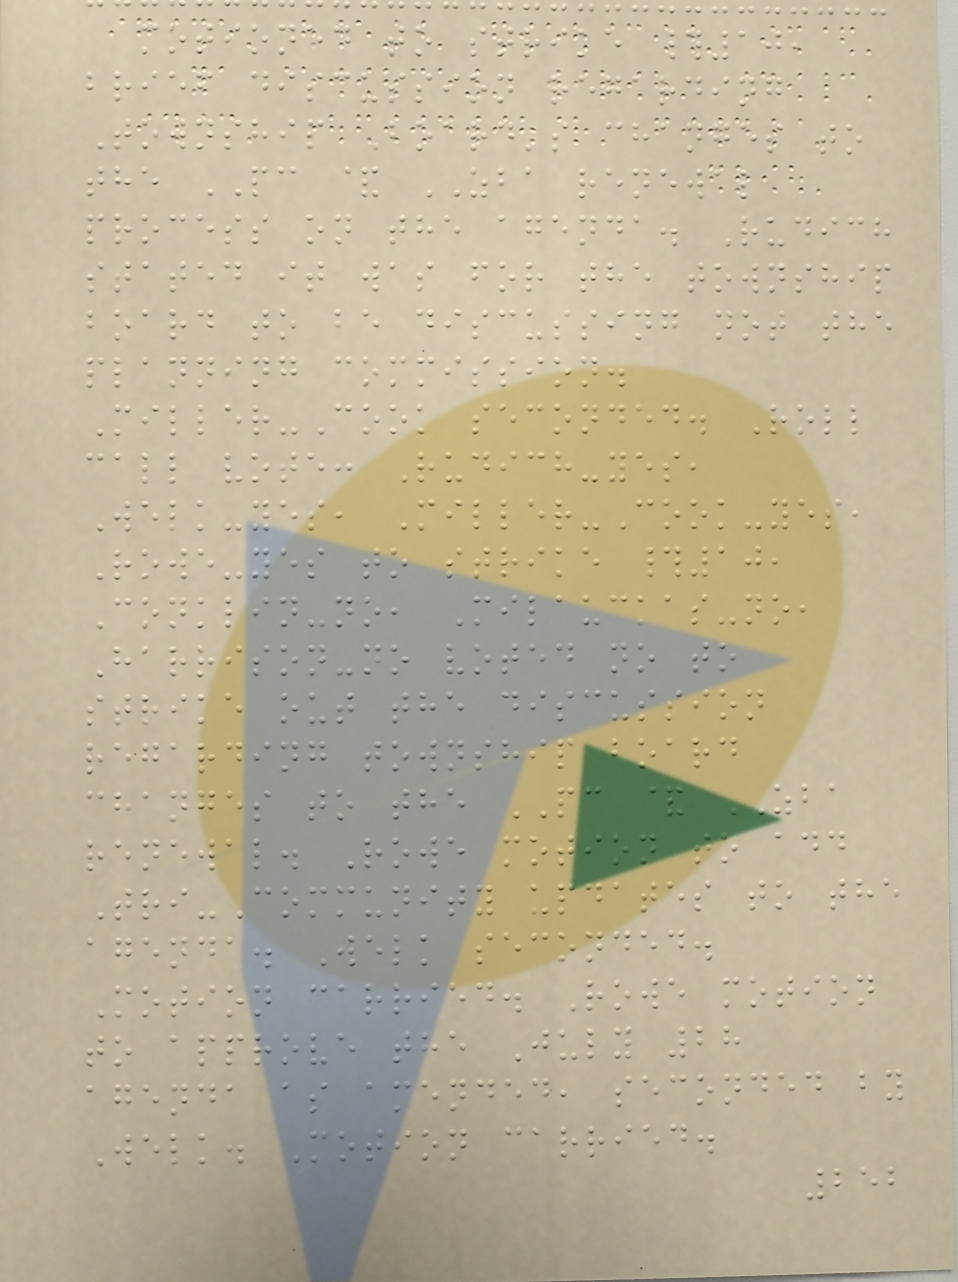motioned to strike #10,
brief discussion regarding
Township Board's changes to
the PC & ZBA renewal
process on the agenda. Rudich
stated it was for the township
board to be discussing not the
planning commission.
Miller-Cook seconded. Roll
call vote: Rudich-yes,
Welk-yes, Miller-Cook-yes,
Rowe-yes to strike #10,
Conklin-no, Milauckas-no,
Harrison-no voted no to
strike out the discussion
regarding township board
changes to the PC & ZBA
renewal. Rowe motion to add
Tri-Community updates to the
agenda. Welk seconded.
Motion carried. Rowe motion
to approve the July 28
agenda as amended, seconded by
Welk. Motion carried.
252
